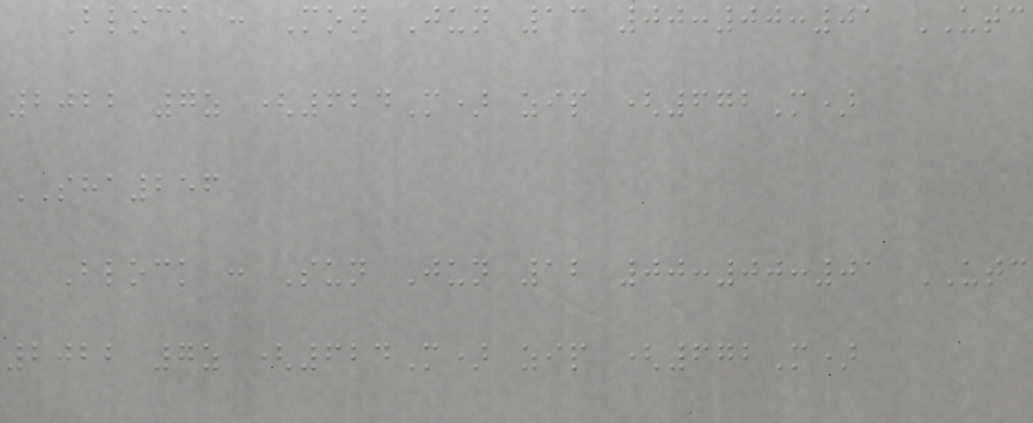Block : Mon Jun 13 00:00:01 UTC
2022 7z (624M) zip (672M)
SHA256
Block : Sun Jun 12 00:00:01 UTC
2022 7z (624M) zip (672M)
